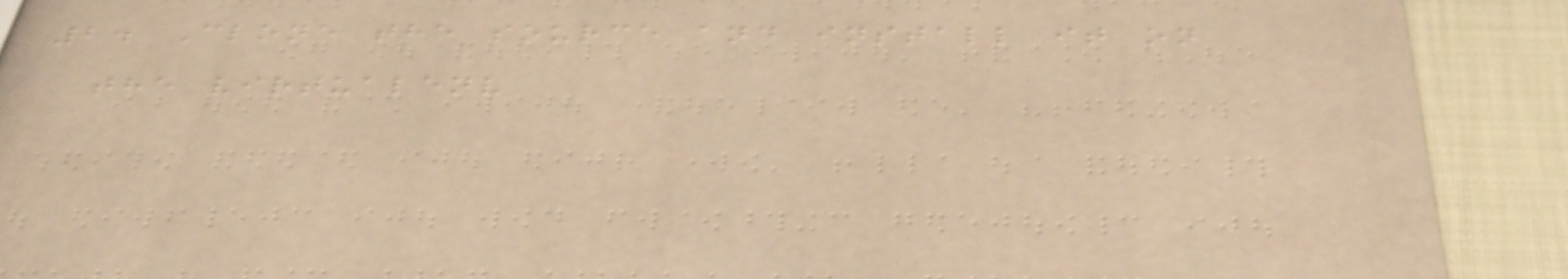2. Clone the source and install it on
the virtualenv
